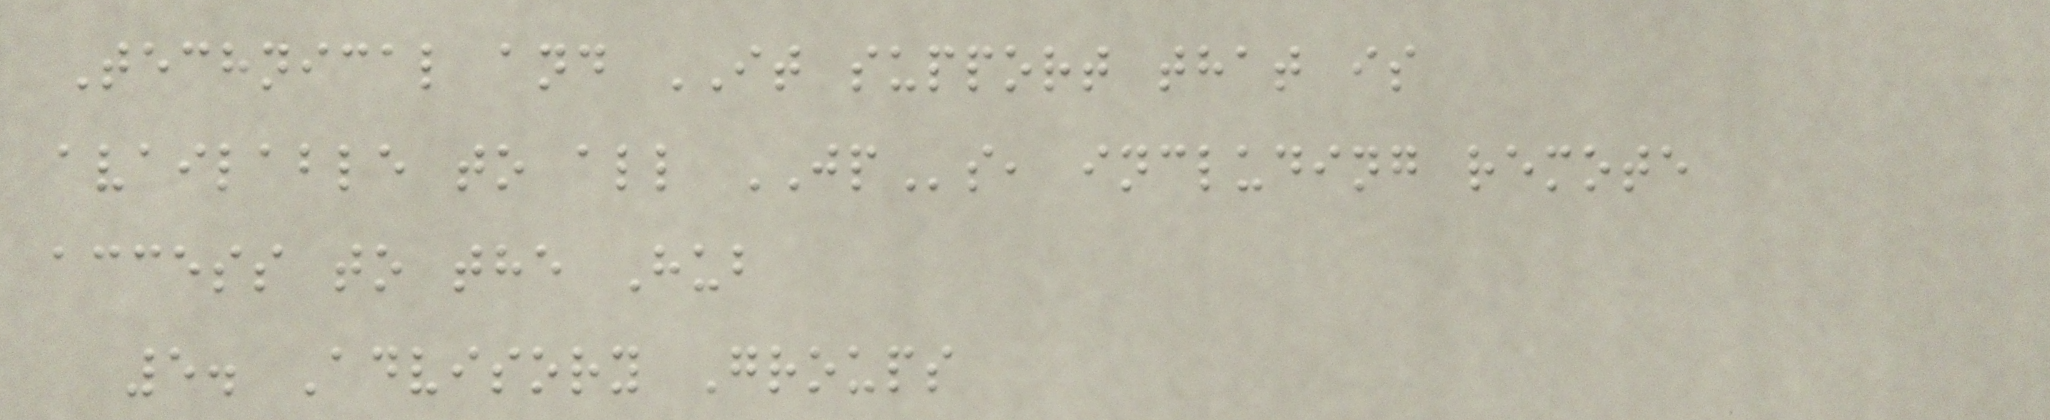Technical and IT support that is
available to all JPs, including remote
access to the Hub
5. Advisory Groups
